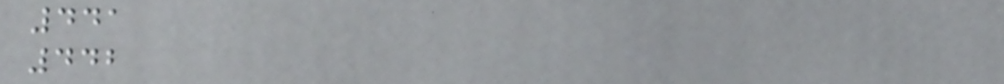441
442
